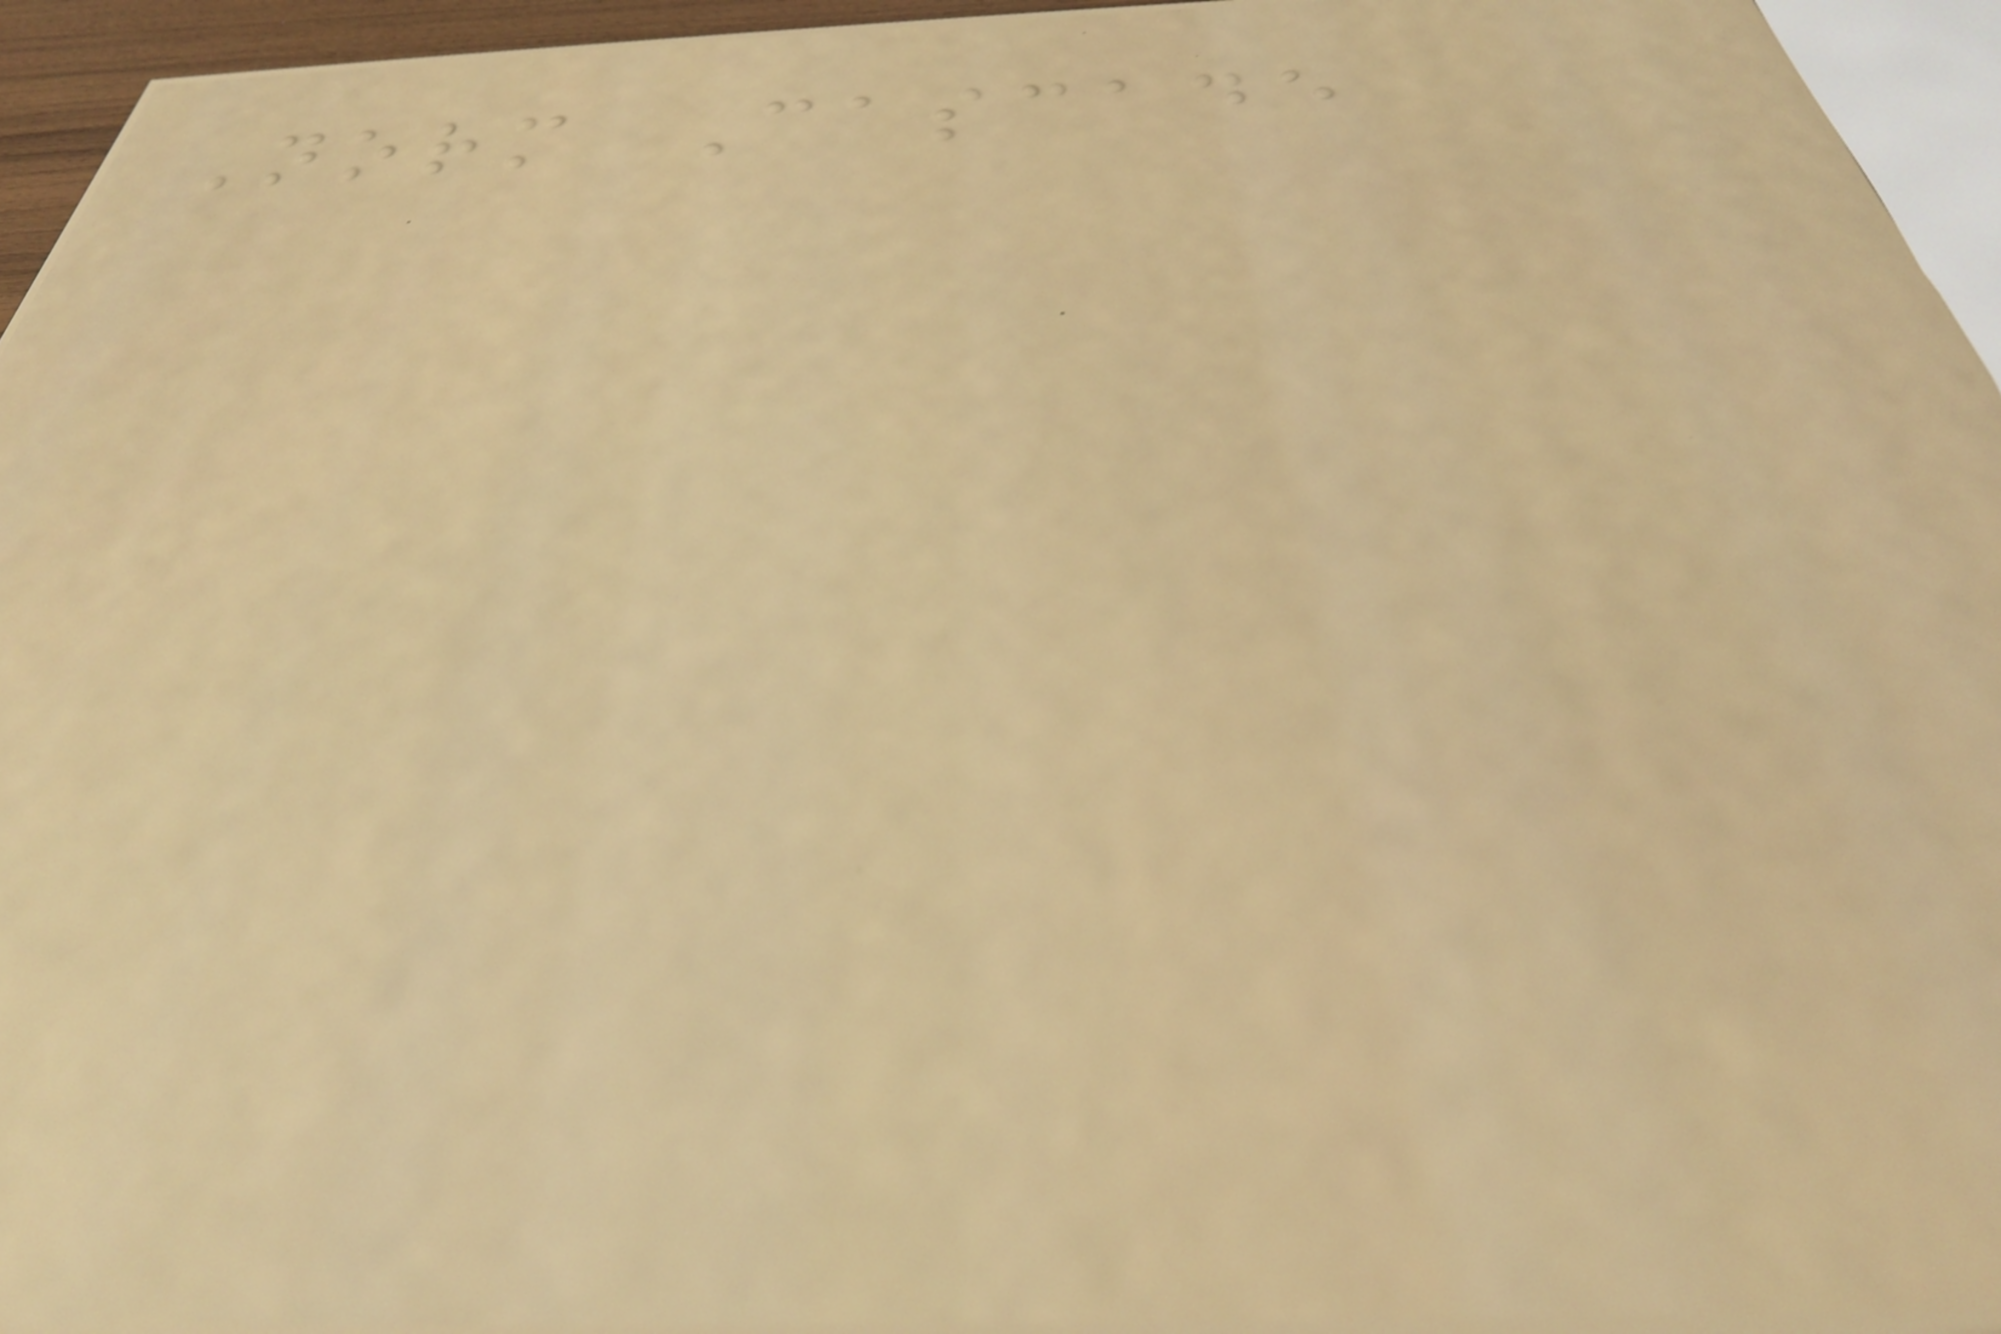Norm Cascade
